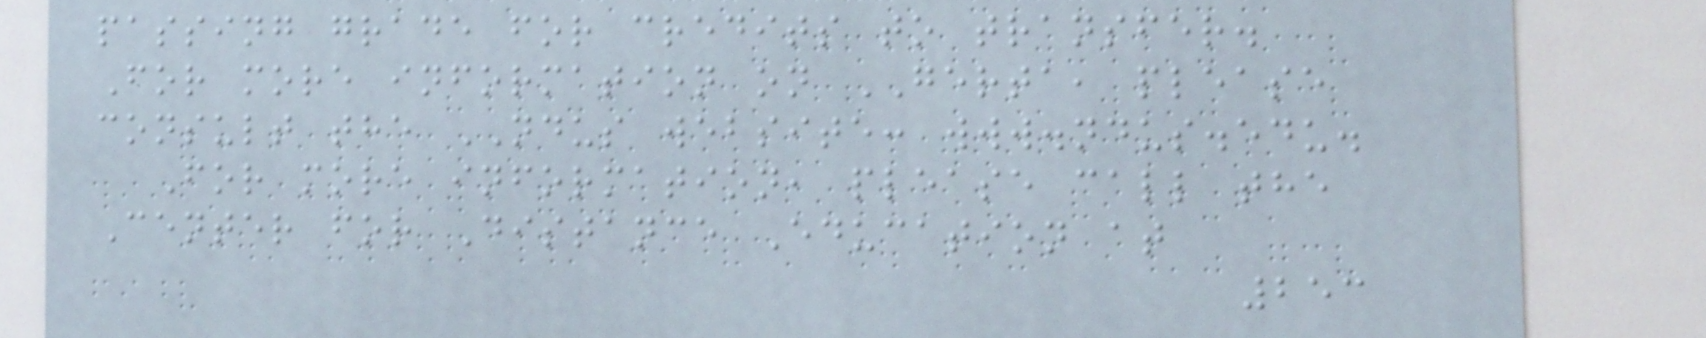passing grade for credits to transfer.
For more information on GERTA, please
consult the NDUS website: www.ndus.edu.
For more information, please call the
Center for Distance Education at
253
